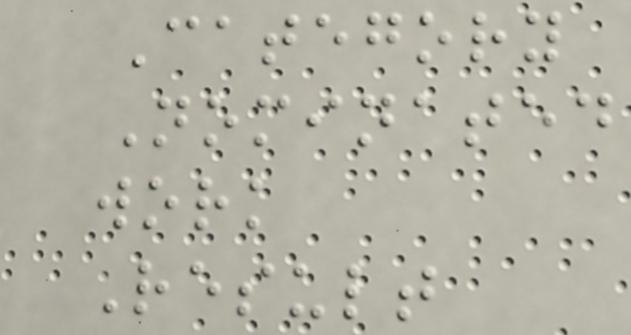Category
Nominated
work
Result
